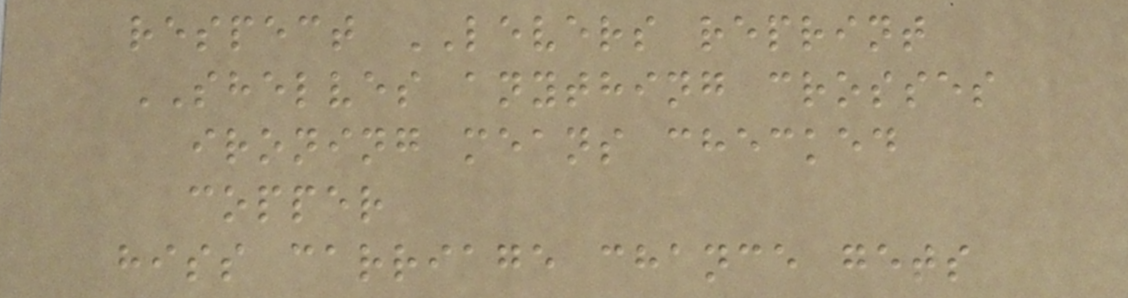respect LEVERS reprint
SHELVES anything crosses
ironing means checked
copper
hiss carriage chance gets
